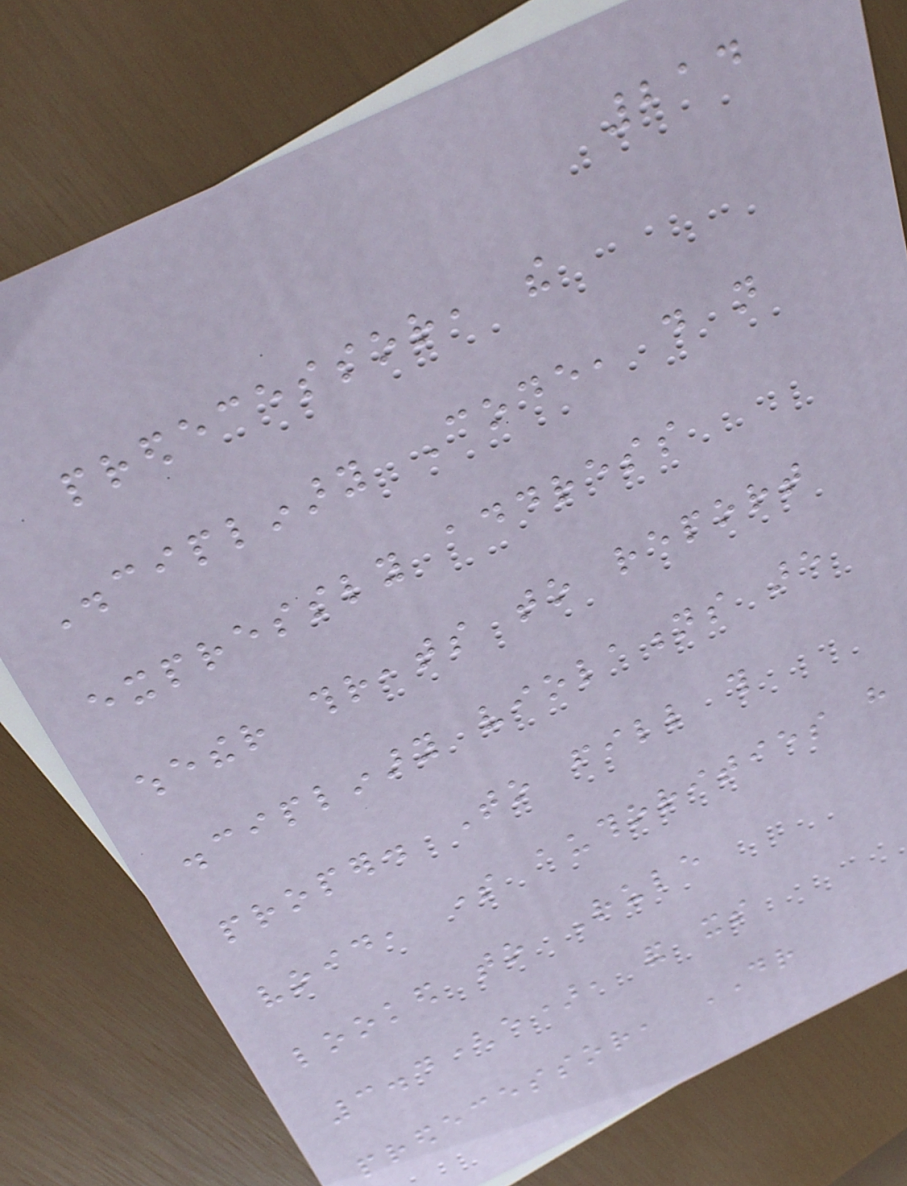214
predecessor, the
Disciplinary Code, do not
expressly address
whether threats to report
disciplinary violations are
proper. To fill this
void, some authorities have
looked to Rule
3.4(e), and its
predecessor, DR
